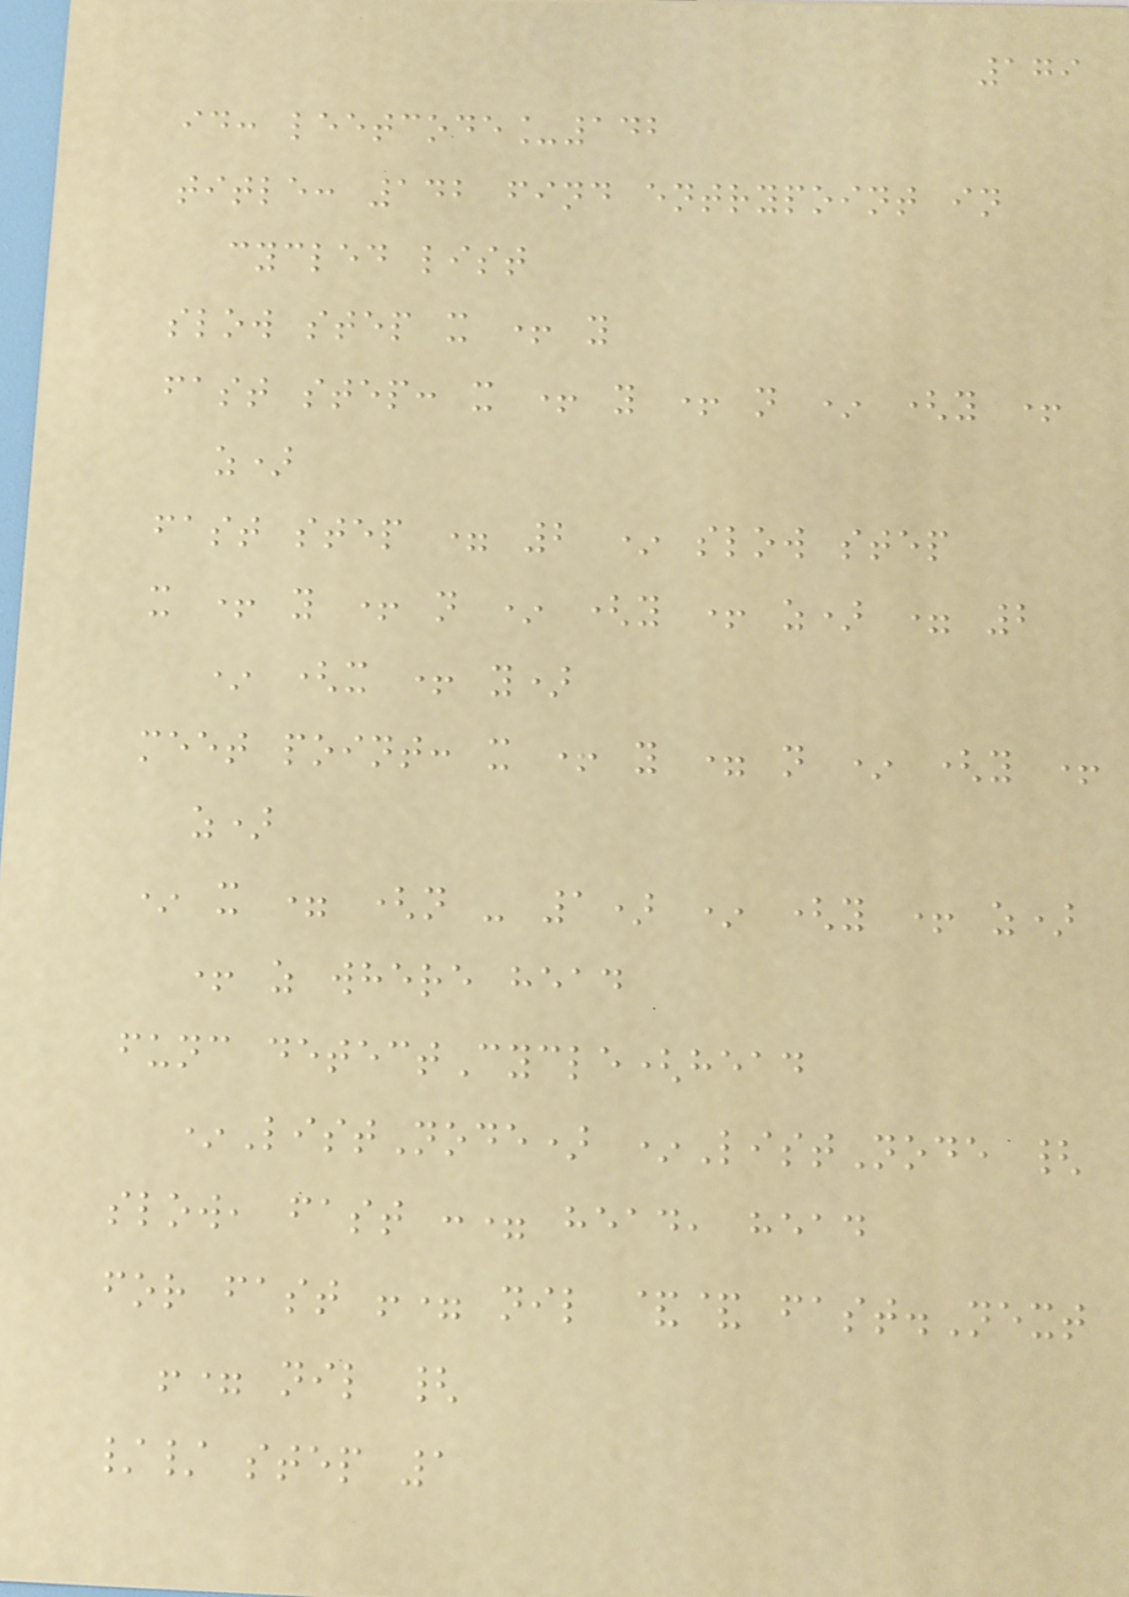179
id: leetcode_142
title: 142 find entrypoint in
cycled list
slow step x + y
fast step: x + y + n * (y +
z)
fast step = 2 * slow step
x + y + n * (y + z) = 2
* (x + y)
meet point: x + y = n * (y +
z)
* x = (n - 1) * (y + z)
+ z where head
func detectCycle(head
*ListNode) *ListNode {
slow, fast := head, head
for fast != nil && fast.Next
!= nil {
// step 1
